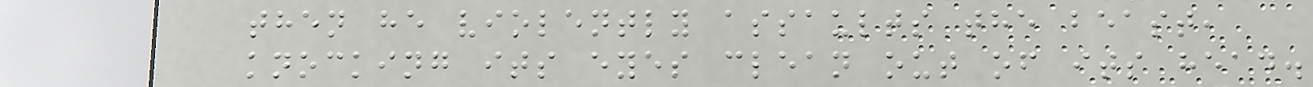then he violently assaults the beast,
knocking its eyes clean out of its head.
